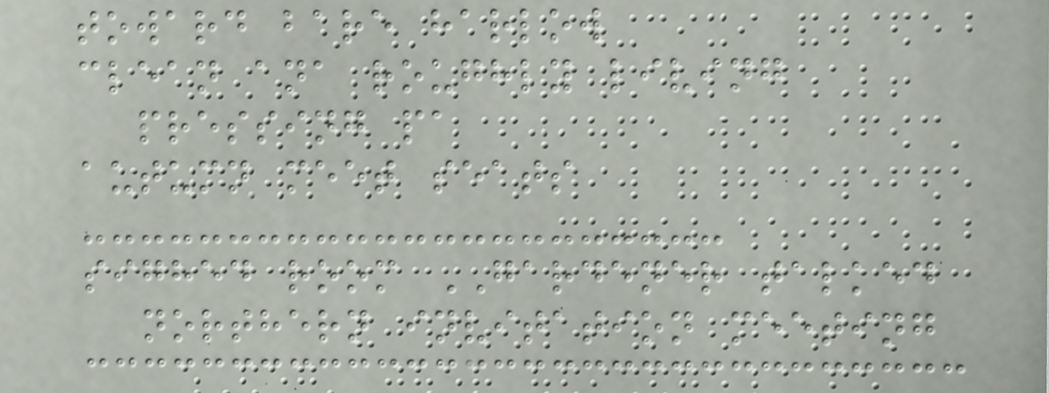toward bare harlow
clean ana roughly living
pressing pa
autumn meet seats
sighed room GARDENER talked
northern invitation meeting
